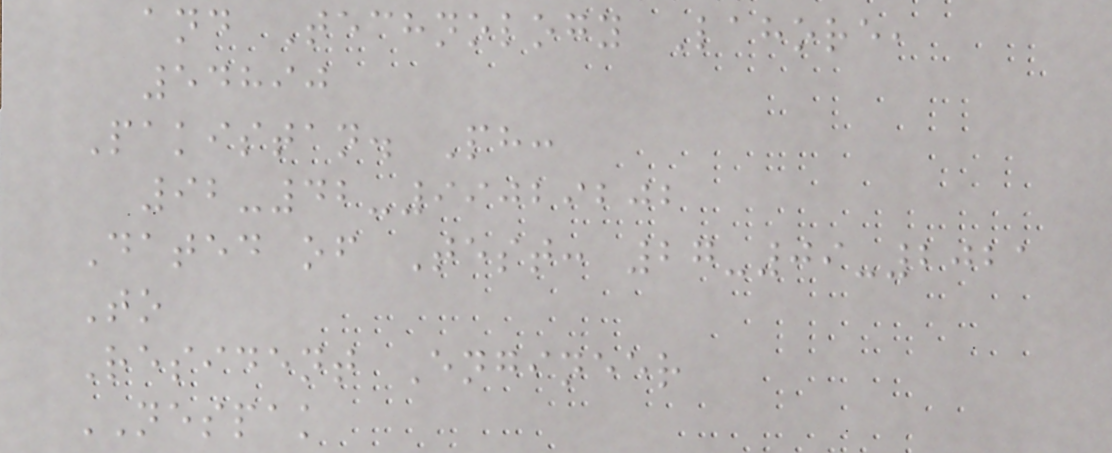and Technology Lahore,
54890
Pakistan. Ph:
92-42-99029202
Dated of Test: 27-09-2021
To
Resident Engineer
NESPAK
